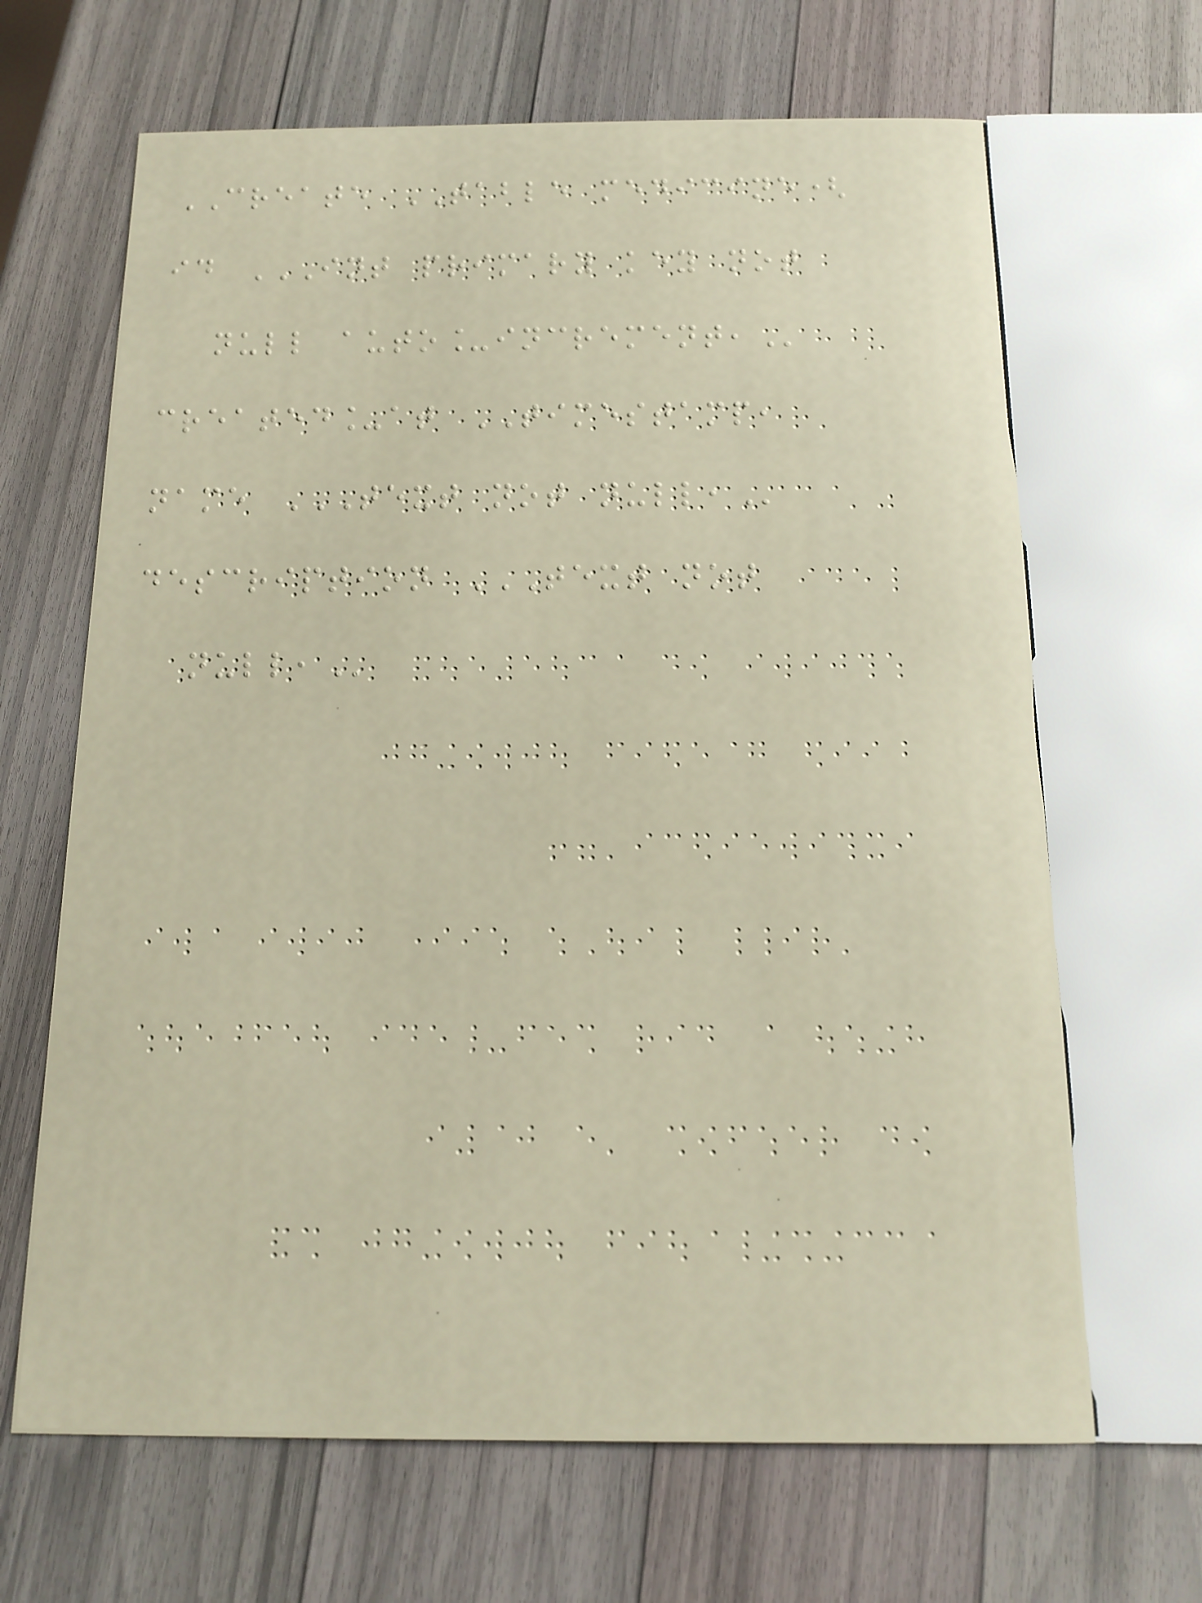CREATE TABLE medicine(
id INT PRIMARY KEY NOT
NULL AUTO_INCREMENT,
created_at TIMESTAMP,
name TEXT NOT NULL,
description TEXT NOT
NULL,
